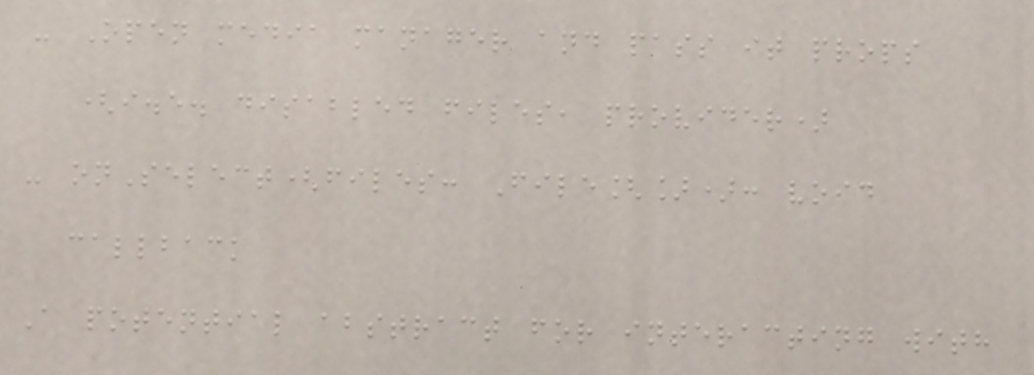- Open media manager and pass it props
(i.e. disabled files, provider)
- onSelect(files: File[]): void
callback
A potential abstract for interacting with
